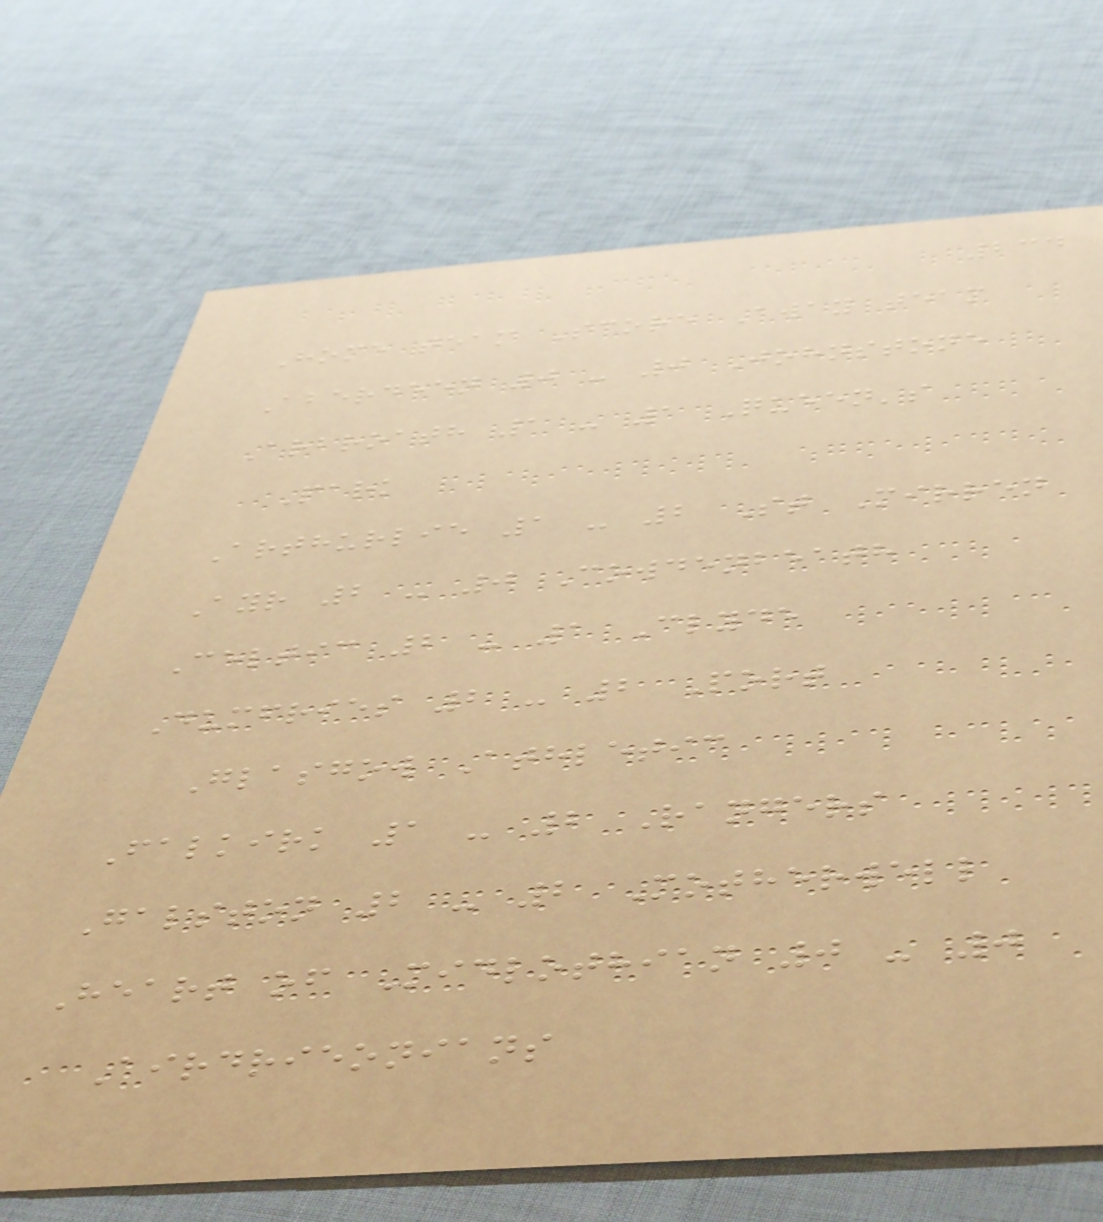234
Home team Score Away team
Aberdeen 0 - 0 Johnstone
Arbroath 1 - 1 Queen's
Park
Arthurlie 1 - 2 St Mirren
Ayr 2 - 0 Cowdenbeath
Celtic 2 - 1 Clyde
Dumfries 2 - 2 Port
Glasgow Athletic
Falkirk 1 - 2 Rangers
Galston 2 - 2 Motherwell
Heart of Midlothian 0 - 0
Airdrieonians
